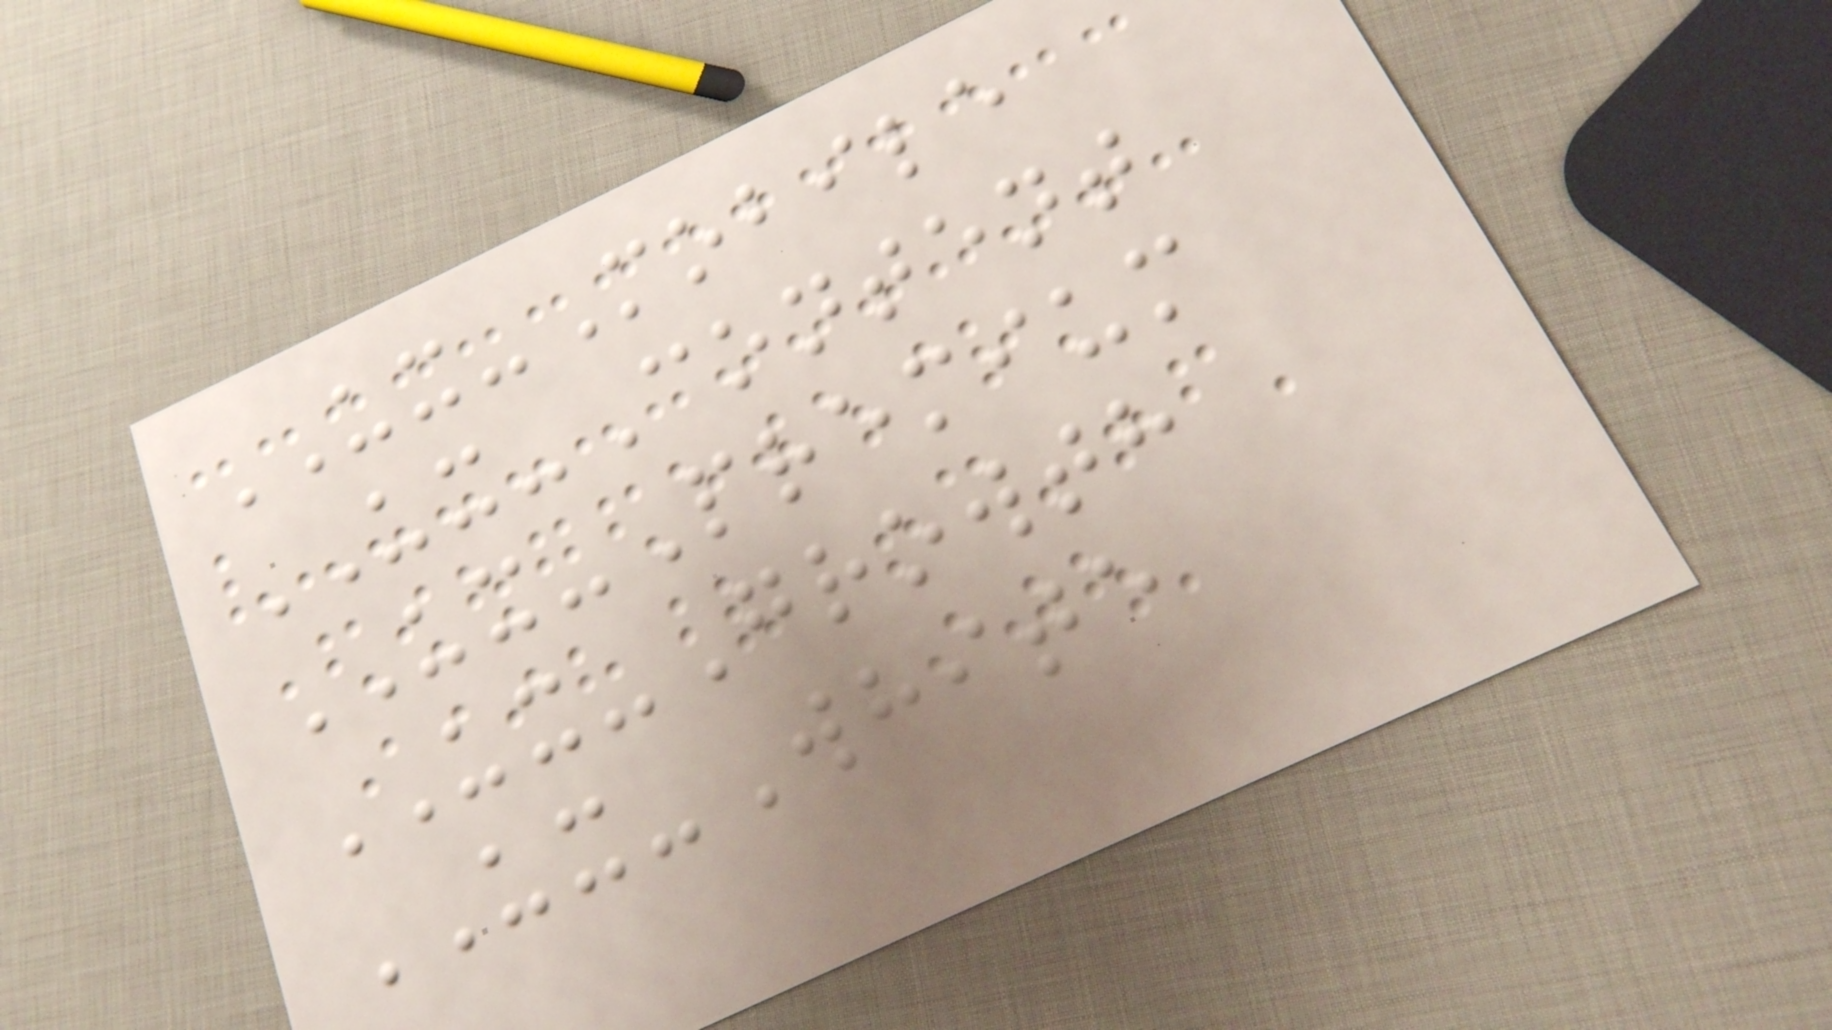UX-Mobile
UX-Content
UX-Premium
UX-Growth
UX-White
